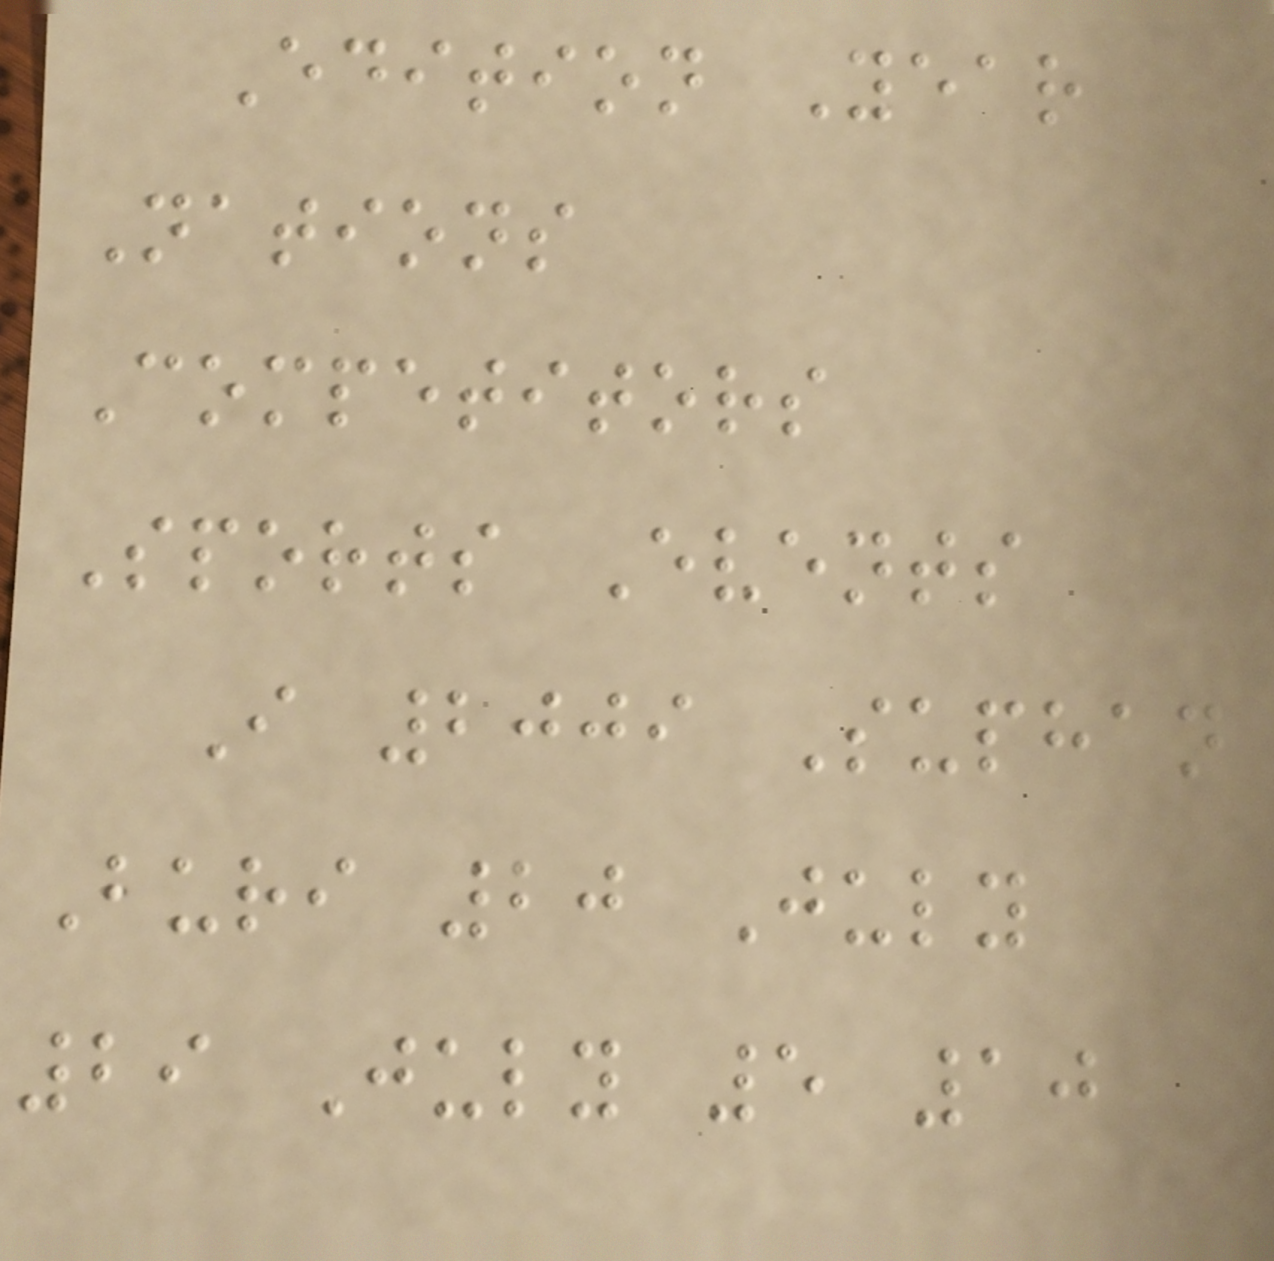Edition Year
Nations
Competitors
Sports Events
I 2009 Suphan
Buri 20 July
29 July 5 10
